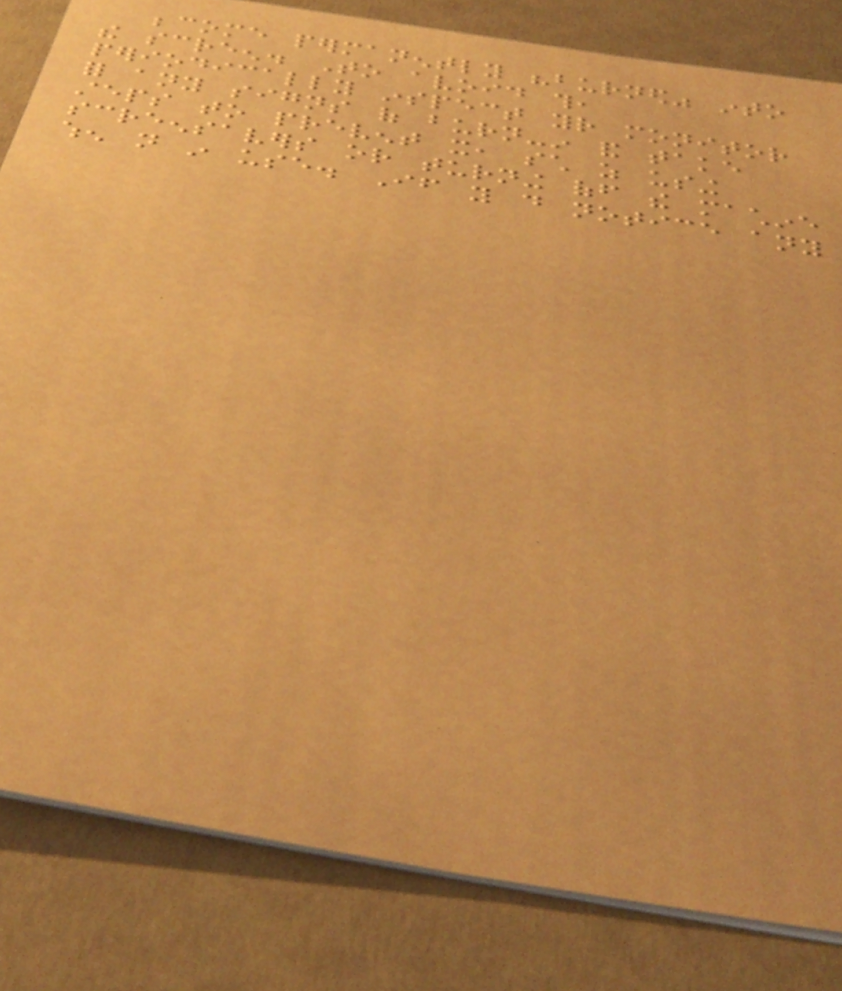become permanently "burned" into
the screen. To avoid this,
periodically inspect your monitor
for any signs of burn-in and take
steps to prevent it, such as using
screensavers or turning off the machine
when not in use. If you do notice any
